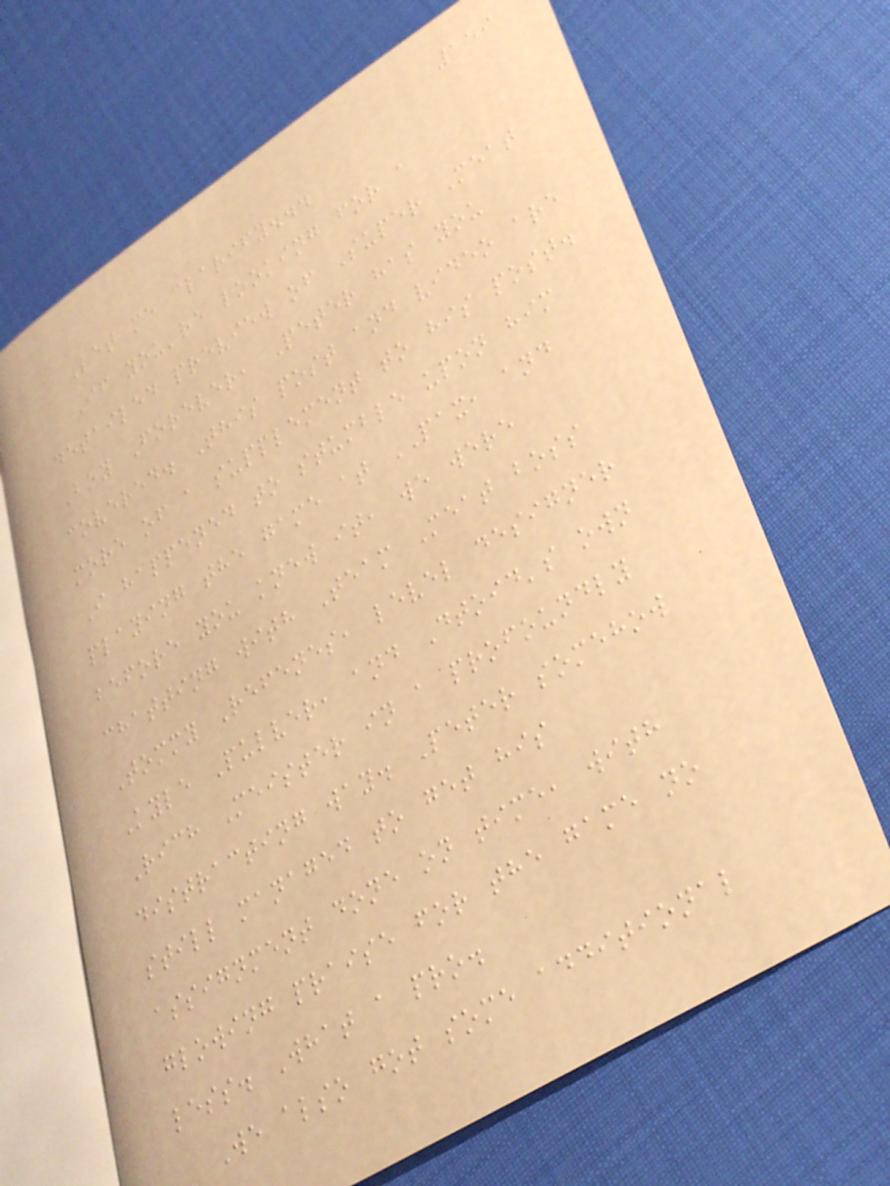159
Let me clarify...
If you're looking for a
detailed preview of Super Meat
Boy Forever, Peter has you
covered. This post and video are
more of a supplement to his post.
I happened to stumble upon him
playing the game at PAX, and
before you knew it, we were
chatting with Team Meat boss
Tommy Refenes, level designer
Kyle Pulver, and Dtoid's own
Rich Meister in a profoundly
distracting way. Peter somehow
still managed to get his
assignment done on time, with
glowing praise for the game no
less. What a pro.
We also got some additional
